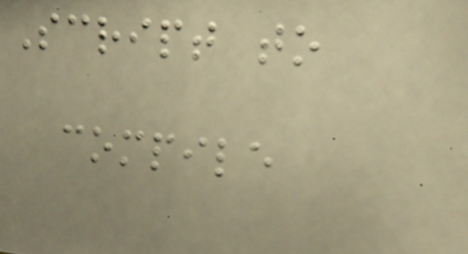Script to
compile
